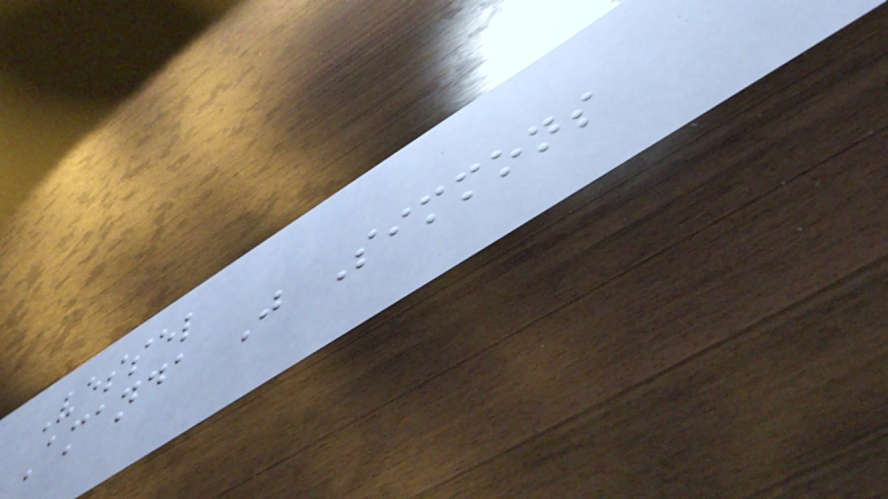Vessel
Amanda J Simmons
